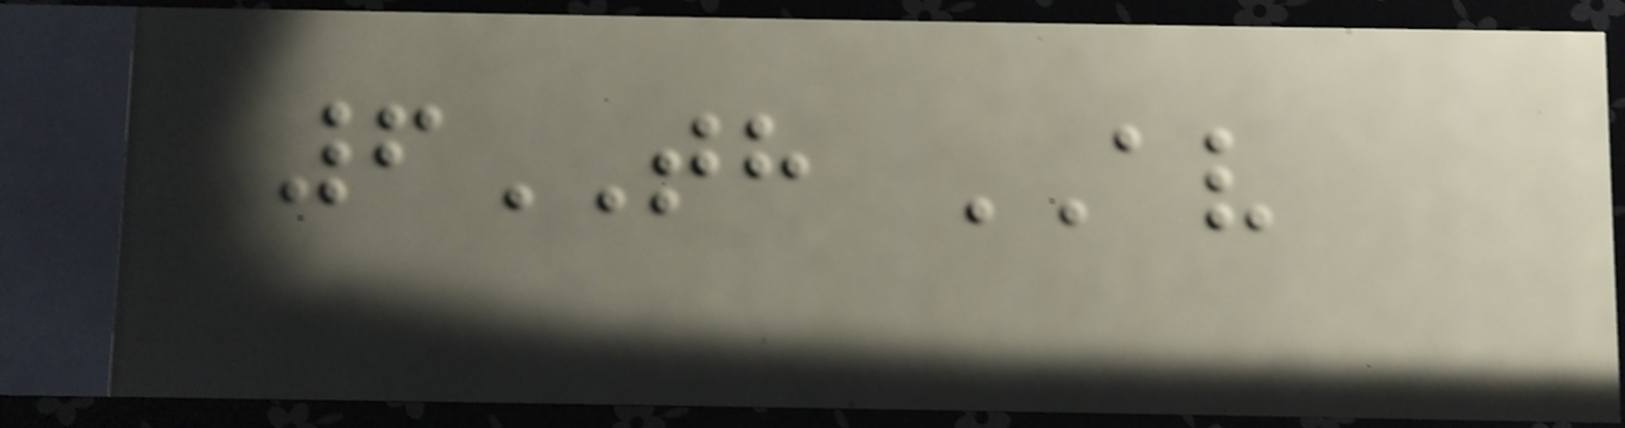6TH AV
